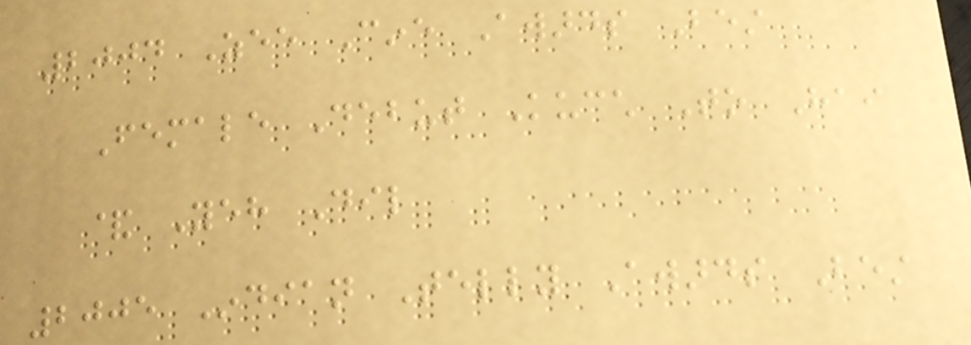2004 Zee Cine Awards Best
Female Debut Kucch To Hai
& Yeh Dil
2005 Indian Telly Awards Best
